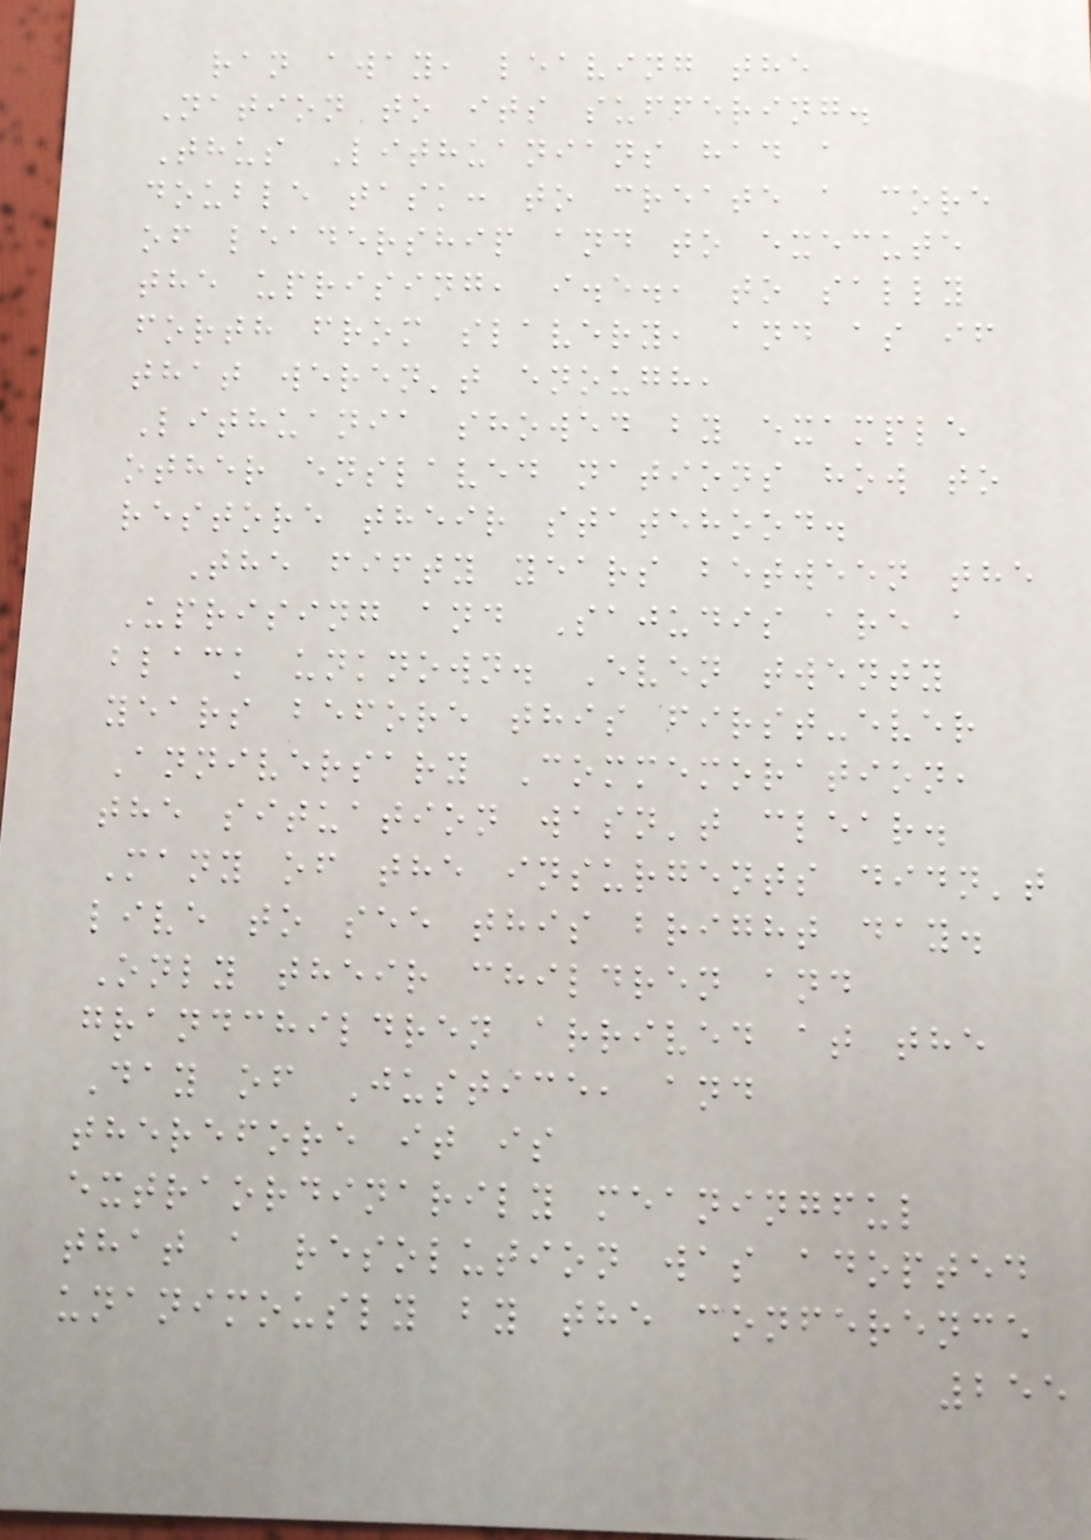ran away, leaving the
Nation to its suffering.
Thus Lithuanians had a
double task: to create a core
of leadership and to execute
the uprising, i.e., to sally
forth from slavery, and as if
that weren't enough,
Lithuania showed by example
other enslaved nations how to
restore their statehood.
The fifty years between the
Uprising and Sajudis are a
black unknown. Even twenty
years before this first-ever
Anniversary Commemoration,
the situation wasn't clear.
Many of the insurgents didn't
live to see this bright day.
Only their children and
grandchildren arrived at the
Day of Justice, and
therefore it is
extraordinarily meaningful
that a resolution was adopted
unanimously by the conference
255
